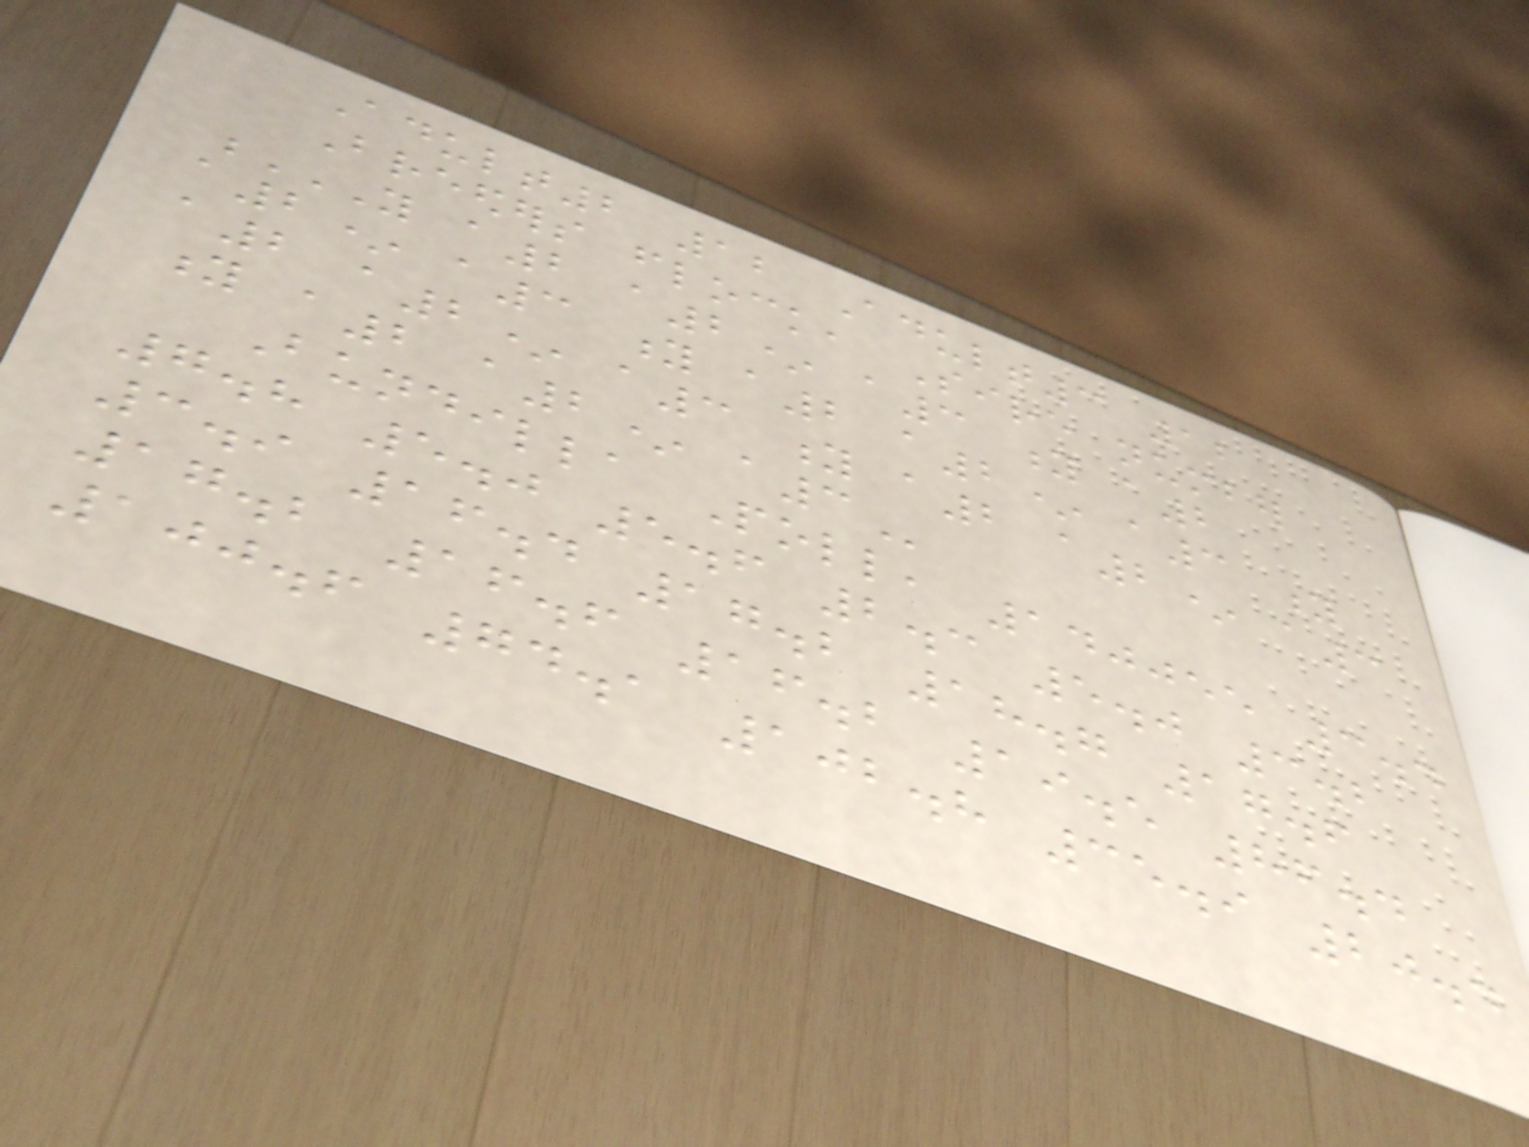Adult2 12 Adult3 12
Breeders flock, Sire number
Y A2 A2* A3 Y A2
A2* A3 Y A2 A2* A3 Y
A2 A2* A3 Y A2 A2* A3
Y A2 A2* A3
Bundilla Poll, 140055 3.4
7.8 5.0 5.6 2.3 5.0 3.2
3.9 16.4 17.2 18.7 17.6
17.2 16.6 16.2 19.5 86.4
100.6 74.1 102.8 35.9 20.4
